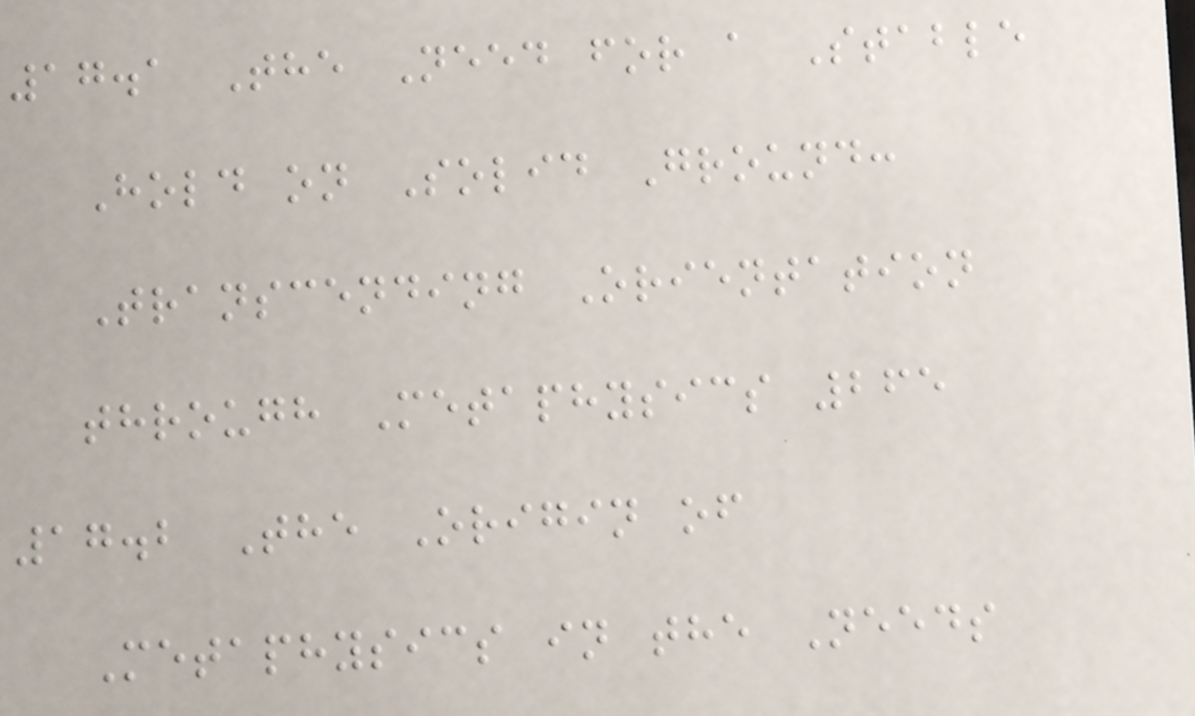17.1 The Need for a Stable
Hold on Solid Ground:
Transcending Orientation
through Metaphysics 265
17.2 The Origin of
Metaphysics in the Needs
